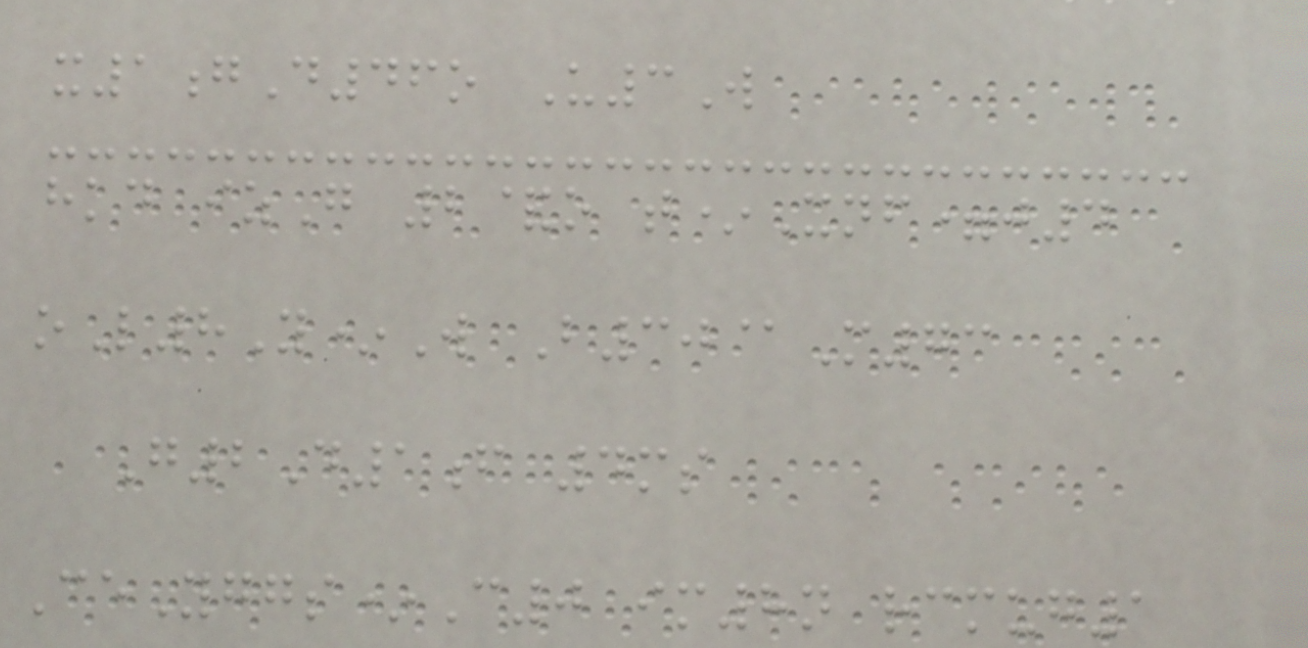x1gD46o U3W
hkd izG 2&o t*Xnf=j4
oL8Y*W B30@M73
G2D1f 4ms
CeYggs*C0 im8n rcmug1
